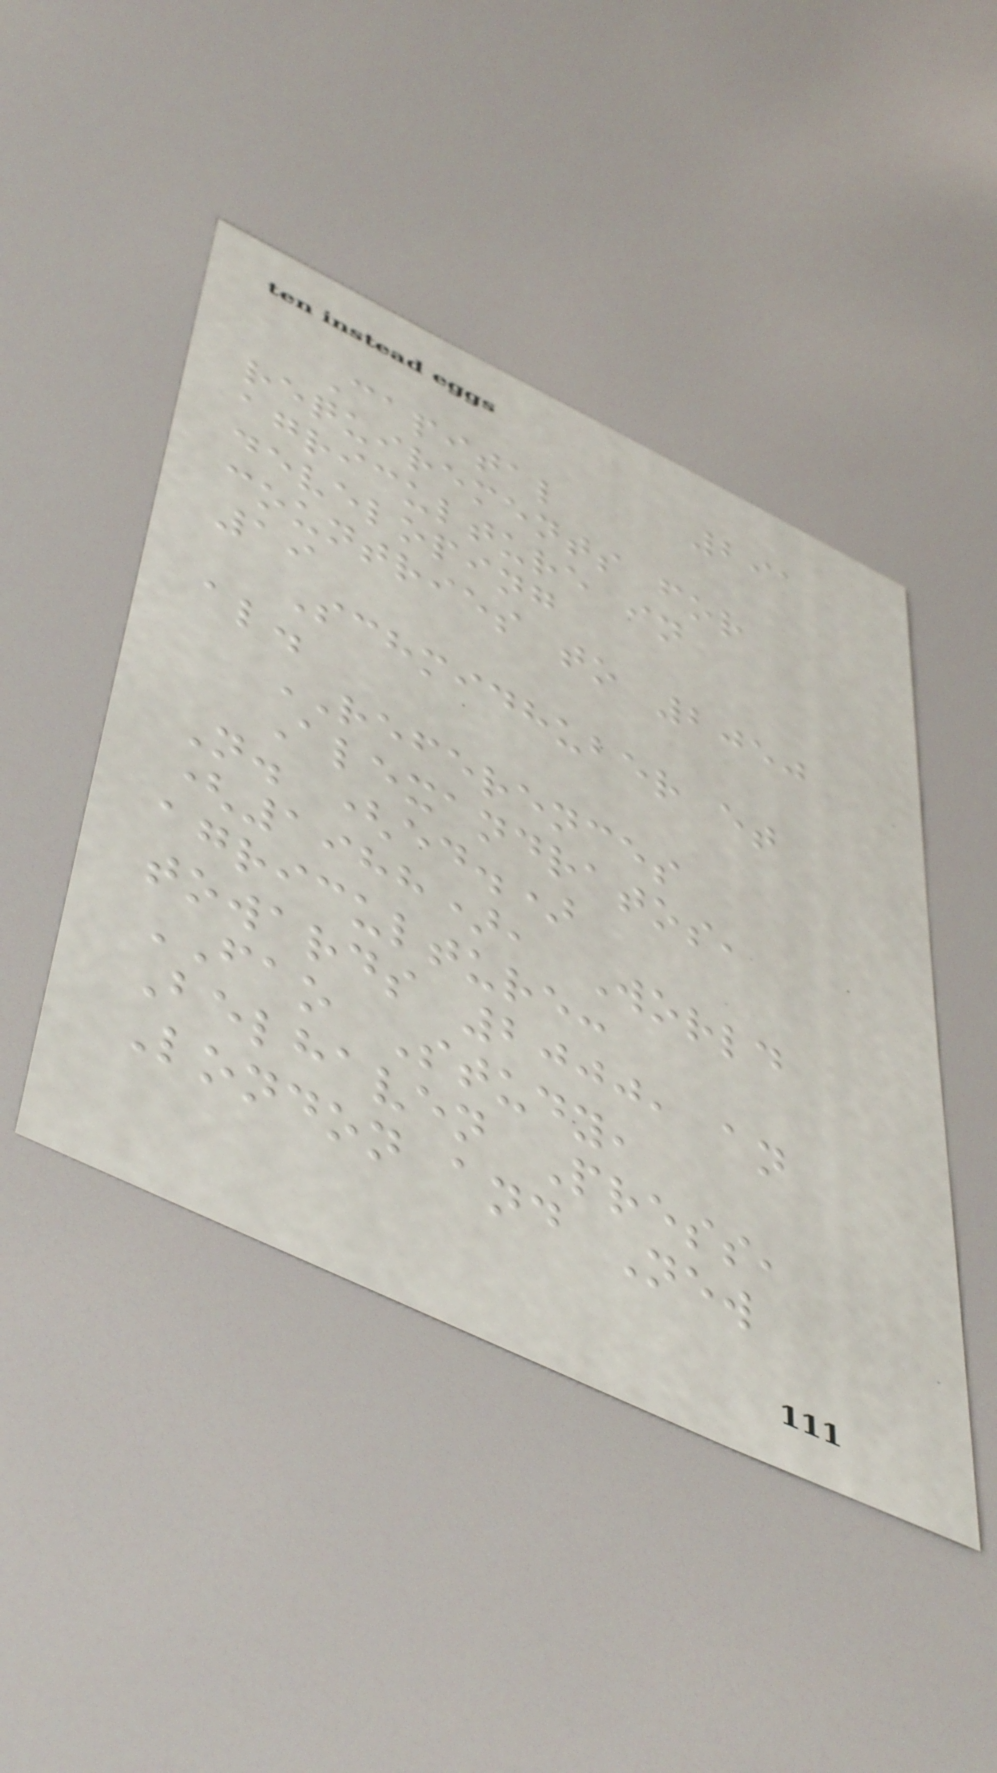291
Capital
requirements for
agriculture in
developing
countries to 2050
19
Schmidhuber et
al.
REFERENCES
Alexandratos,
N. (ed.)
(1988), World
agriculture:
towards 2000, an
FAO Study,
Belhaven Press,
London and New
